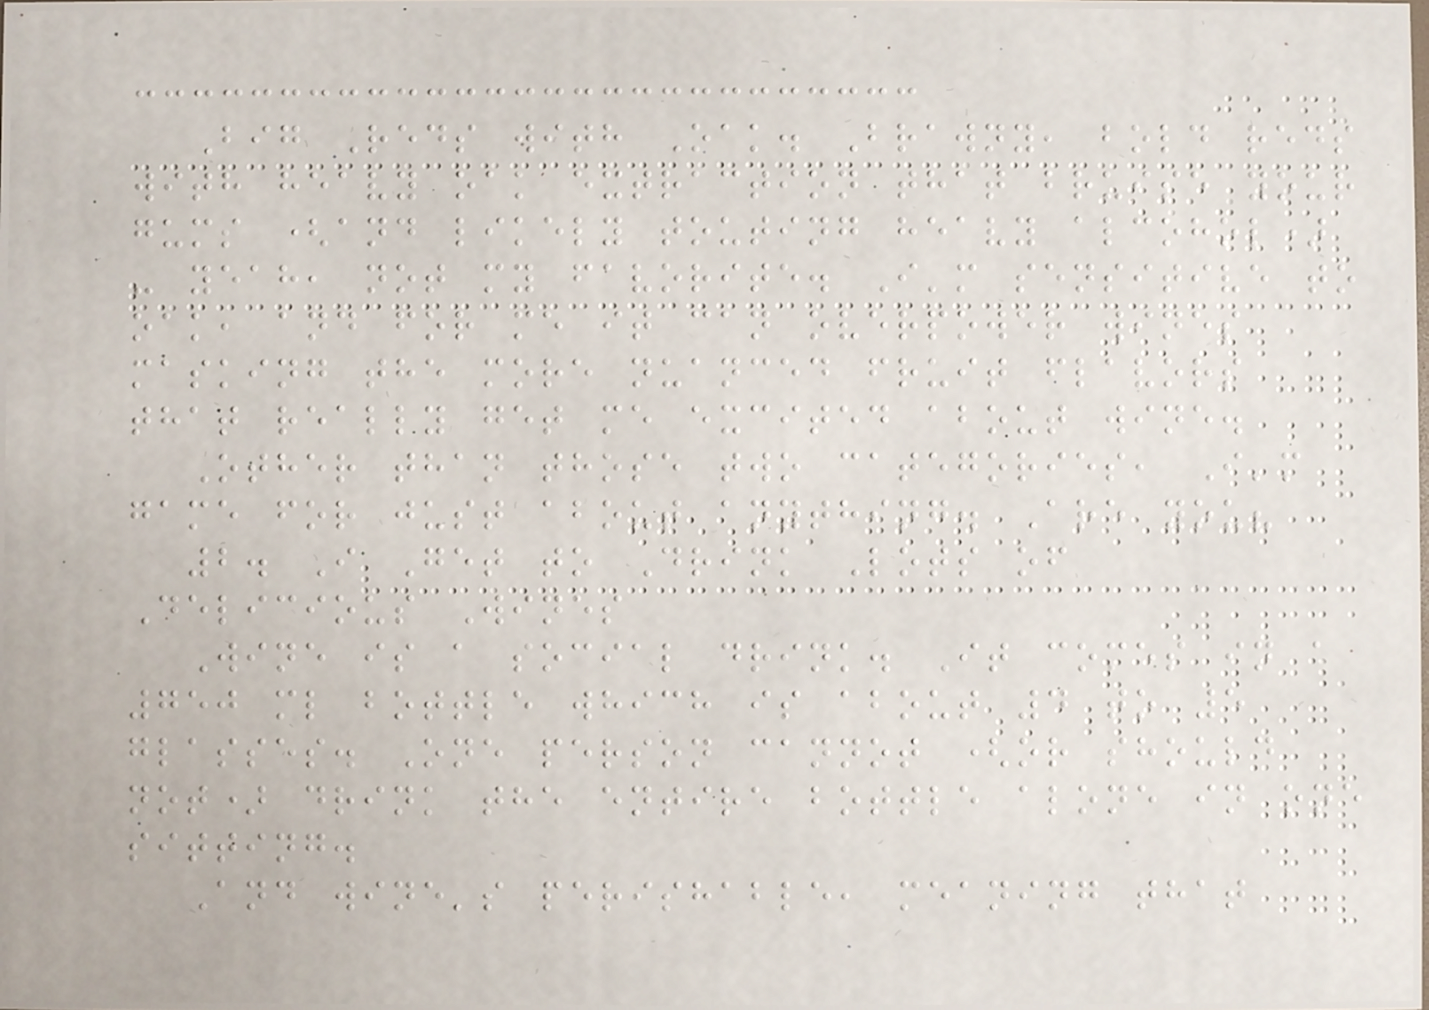Big Reds with Oak. Brawny, bold reds
with heavy oak extraction that bruise your
gums (and likely touting heavy alcohol)
- yeah, not my favorite. I'm sensitive to
oak, and for me it can overpower wines
masking the more nuanced fruit flavors
that really get me excited about wine.
Other than those two categories, I'm
game for just about anything. Are you?
2. I Get to Drink Lots of
Delicious Wines
Wine is a social drink. It comes in a
750 ml bottle which is about 4 to 5
glasses. One person cannot (or should
not) drink the entire bottle alone in one
sitting.
And wine's perishable, meaning that
